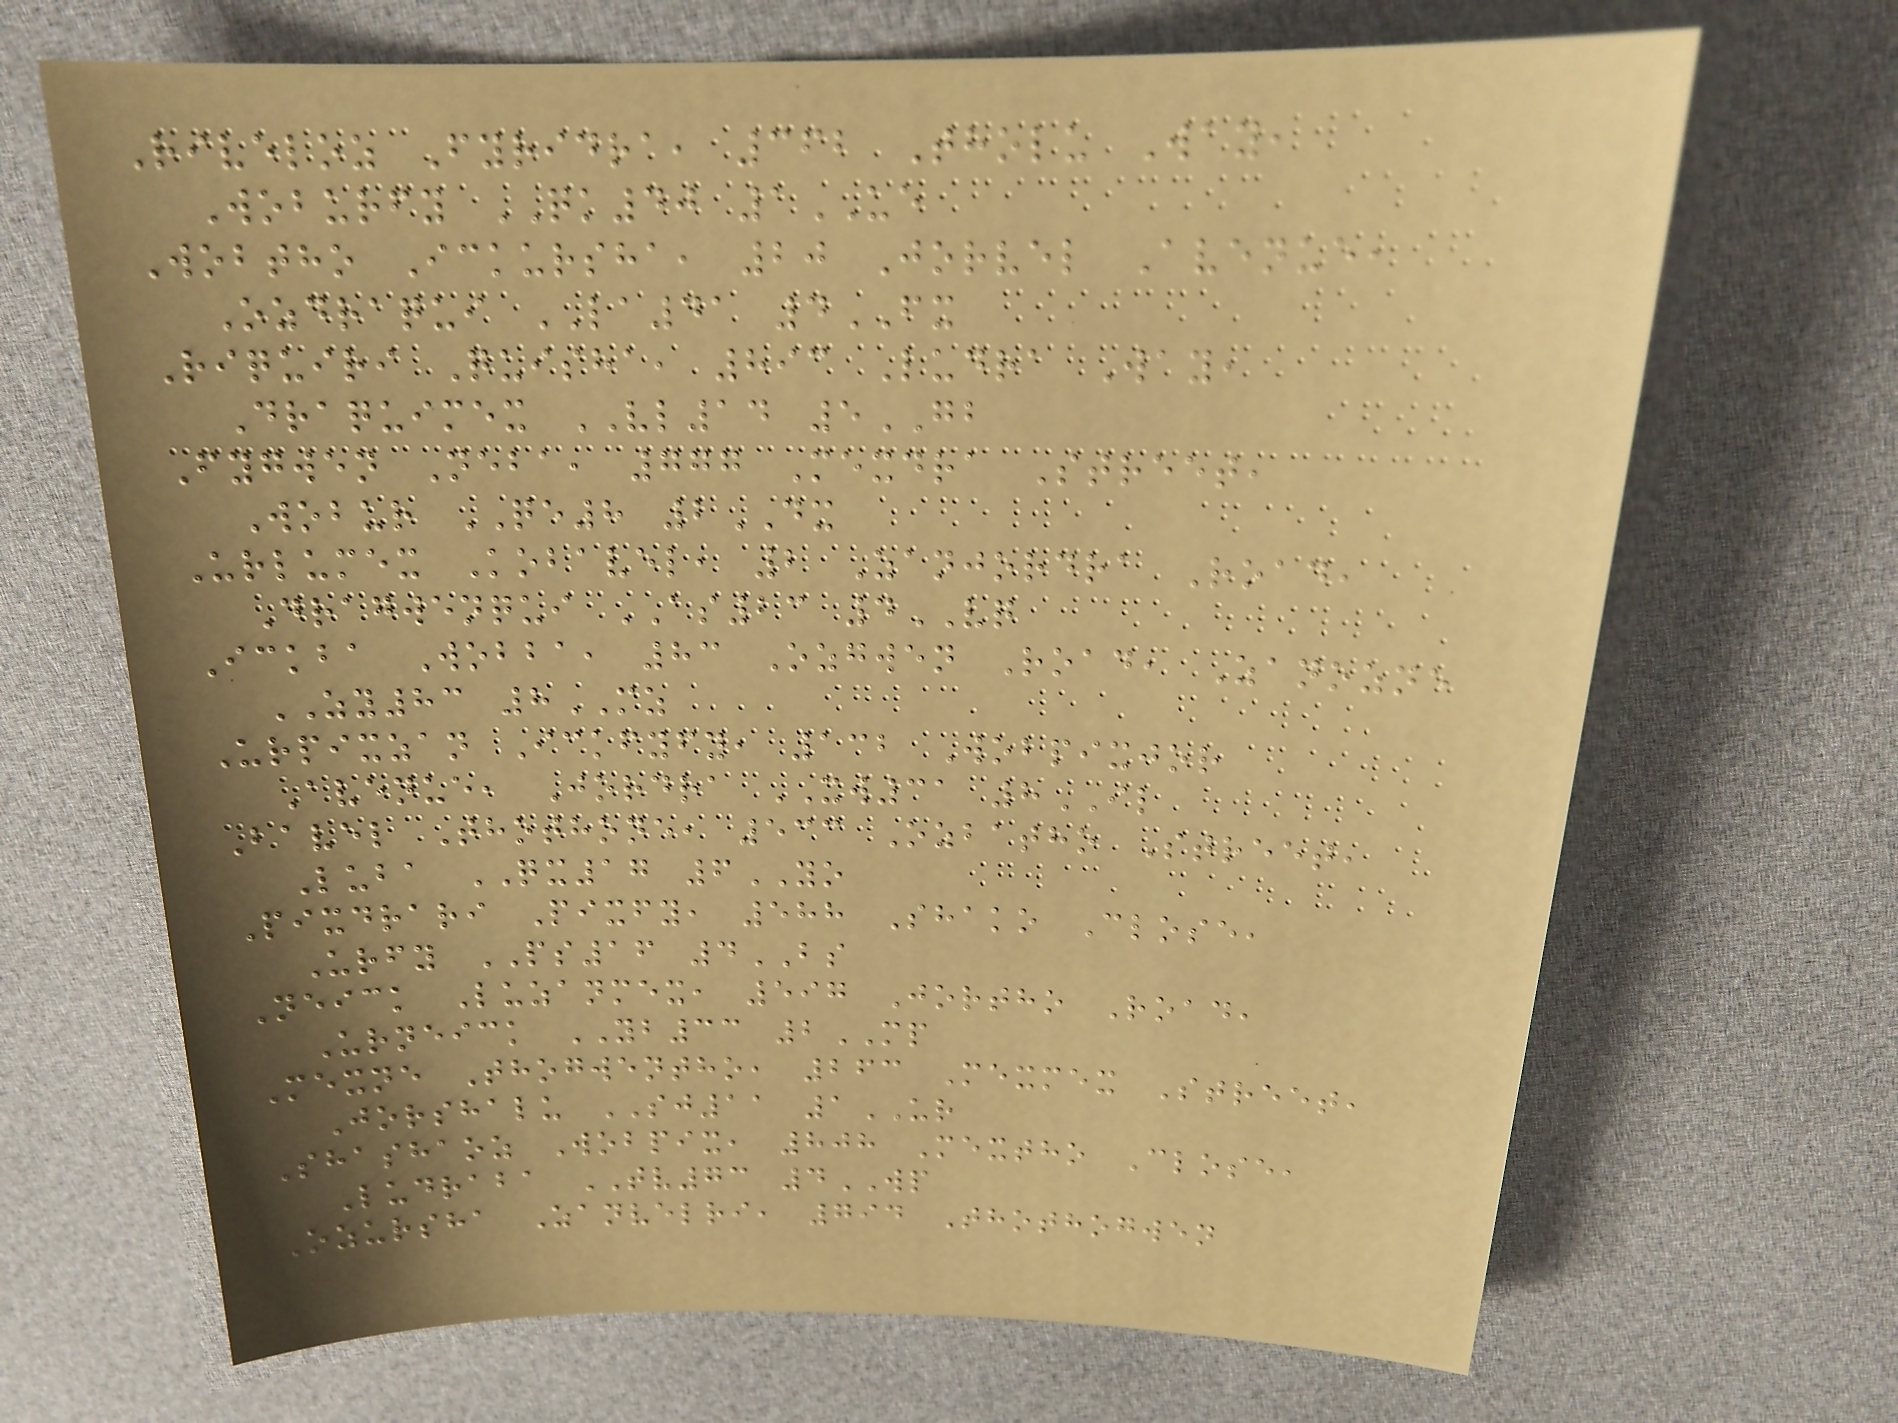Riveloz Fyridra, 362 Tholu Way,
Woburfy QK40 1UE
Wobtho Ickursha, 20 Jorvel Avenue,
Ozdraqui LA41 4FX
Riquiri Quisha, 893 Ludra Way,
Draquimex VL14 5GB
Fygwen Neba, 777 Mexdra Street,
Wobur QE8 2DX
Urlumex Kobavel, 2 Zanjordra Road,
Dragwenqui AS23 4VQ
Ickba Wobba, 83 Ozgwen Road, Zanozne
ZY83 8MZ
Urpixzan Ickfyfy, 132 Wobpixjor
Avenue, Jordra XW31 8IL
Bavel Thothone, 533 Ozbatho Street,
Luba QX17 6YO
Pixdrari Pixfy, 588 Shako Close,
Urfy PS16 4BS
Neick Luzanmex, 597 Jortho Road,
Urneick YB33 2MP
Mexne Thogwentho, 263 Mexmex Street,
Jorshalu SJ11 1UR
Shashaoz Wobpix, 808 Mextho Close,
Ludraba TV73 4WP
Ozursha Zanvelri, 794 Thothogwen
